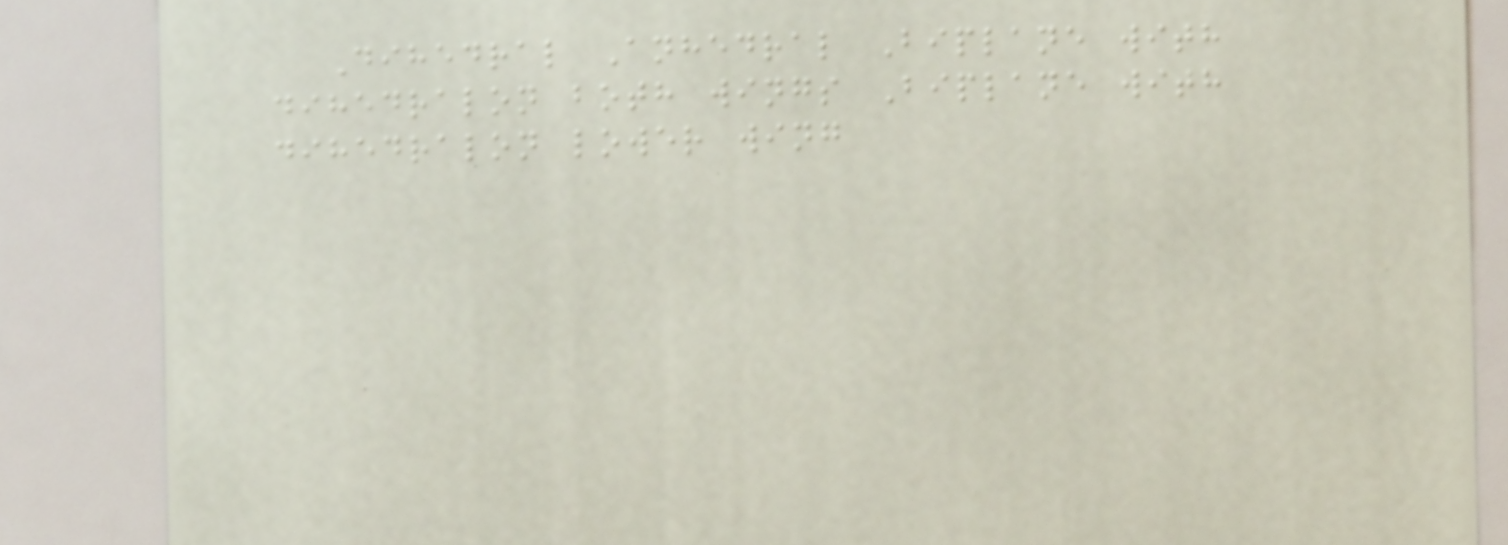Dihedral Anhedral Biplane with
dihedralon both wings Biplane with
dihedralon lower wing
